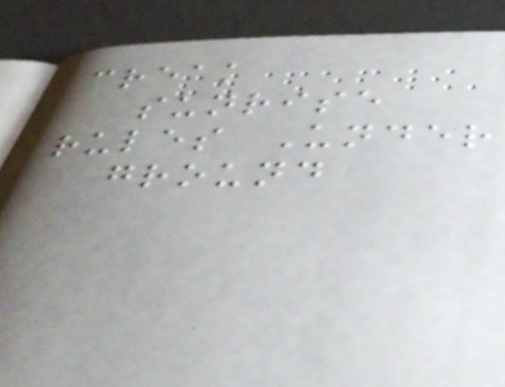creak
sunrise
rules Under
ground
